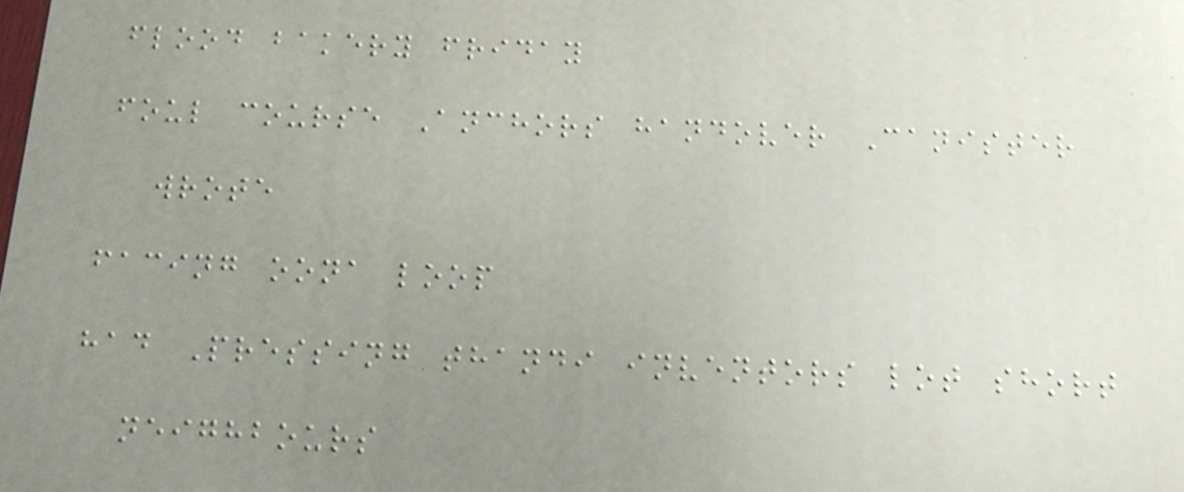flood bakery friday
foul course Anchors handover Canister
wrote
facing oona loop
had Pressing thandi inventors lot short
neighbours
